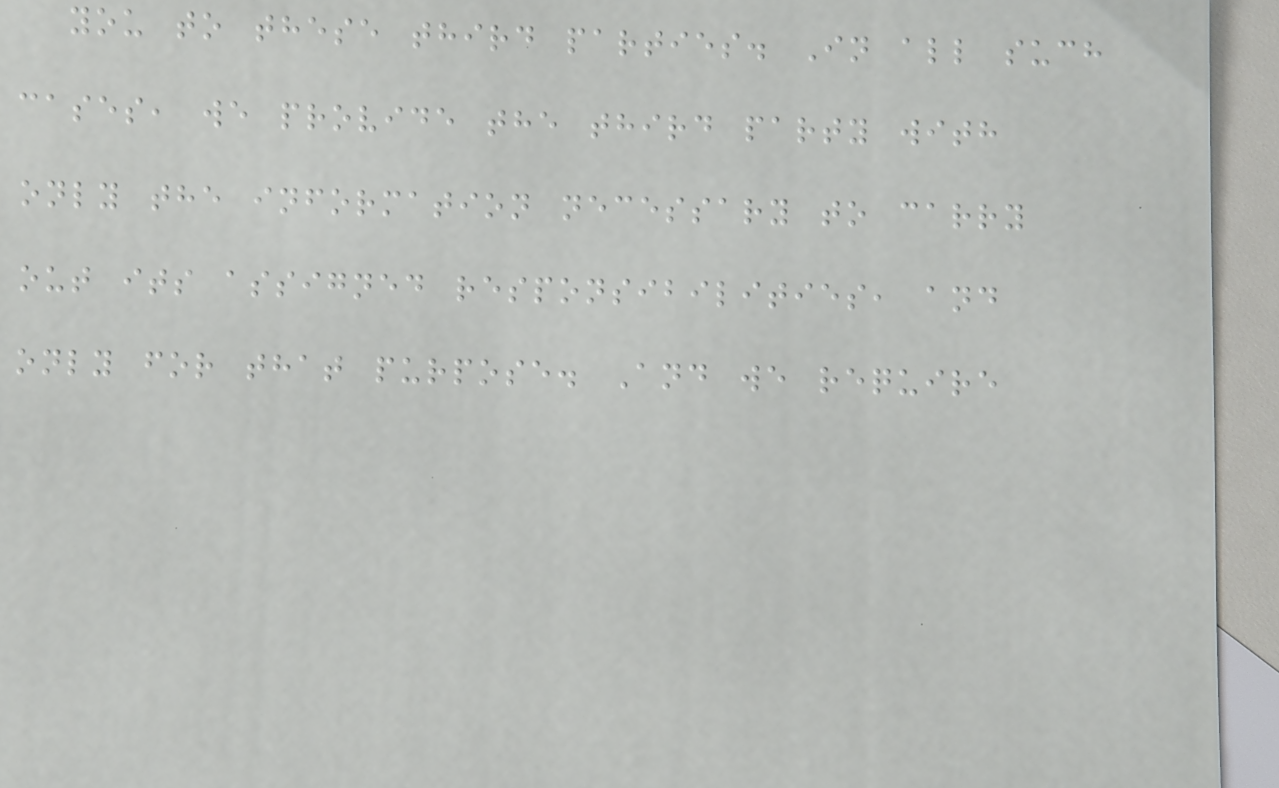you to these third parties. In all such
cases, we provide the third party with
only the information necessary to carry
out its assigned responsibilities, and
only for that purpose. And we require
